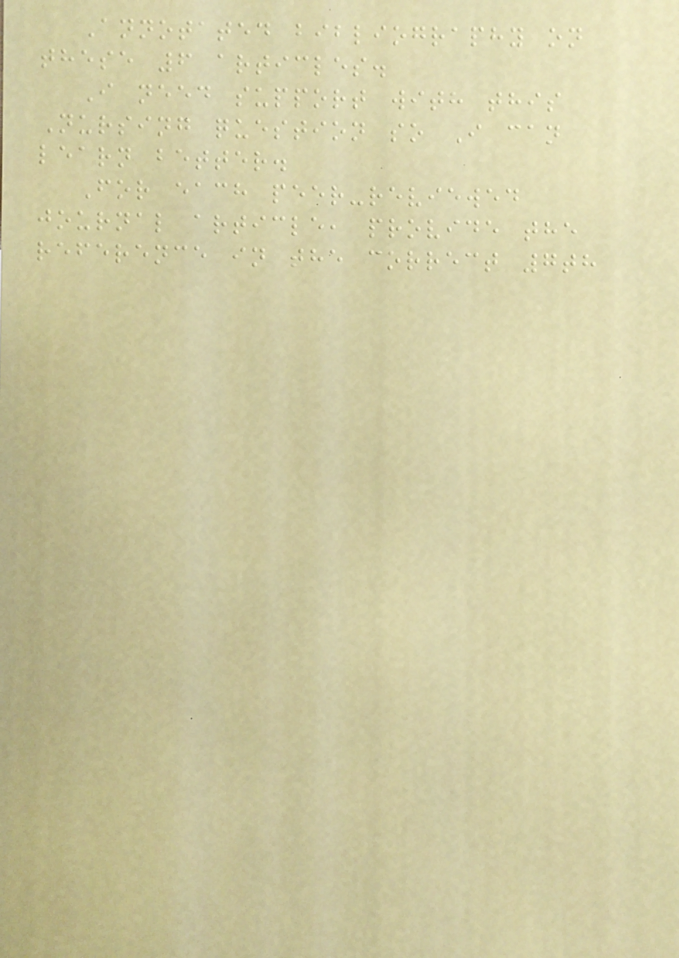Annotated bibliography on
these 6 articles.
I need support with this
Nursing question so I can
learn better.
For each peer-reviewed
journal article, provide the
reference in the correct 7th
